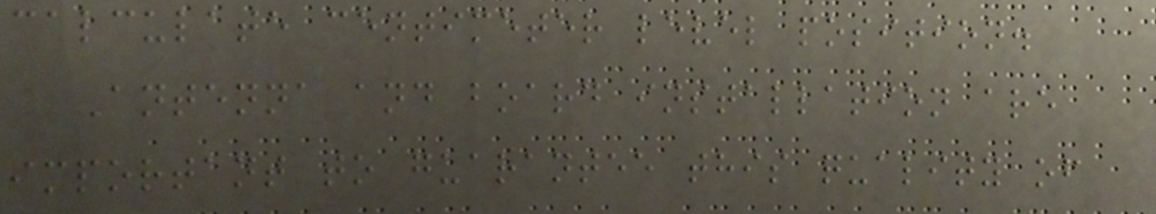calculate centimeter level position.
Antenna and board installation are
important to guarantee this quality of
